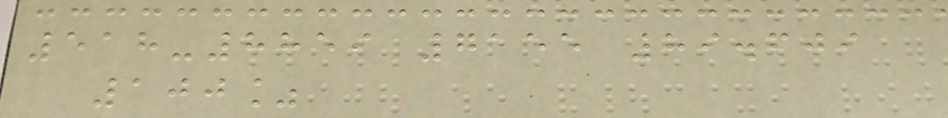518-8859 7155 89.609
100%
